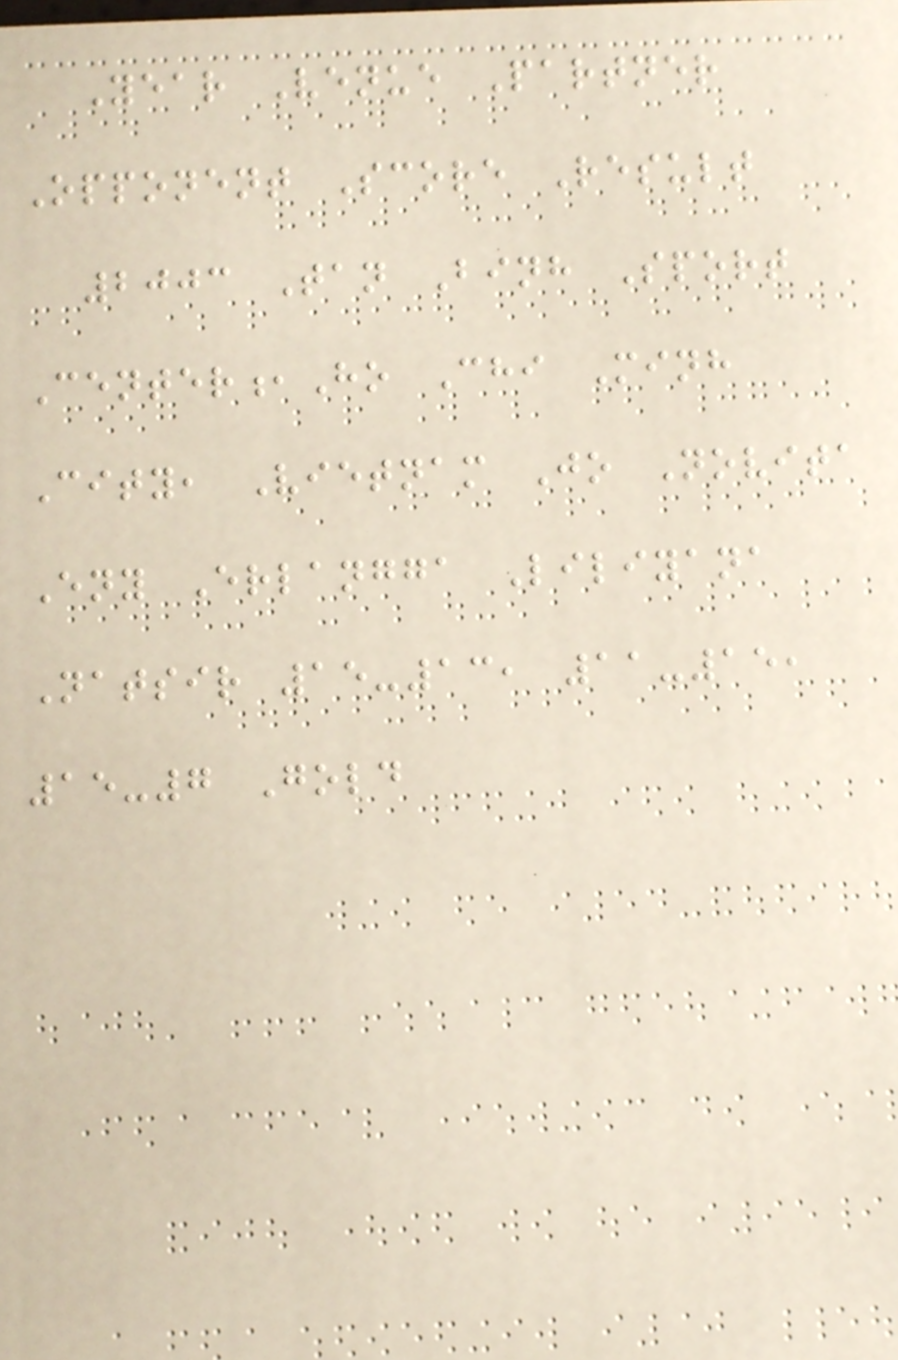Year Venue Partner
Opponent Score Result
2003 Tan Binh Sport
Center,Ho Chi Minh
City, Vietnam Jo Novita
Eny Erlangga Liliyana
Natsir 15-13, 11-15,
15-7 Gold
